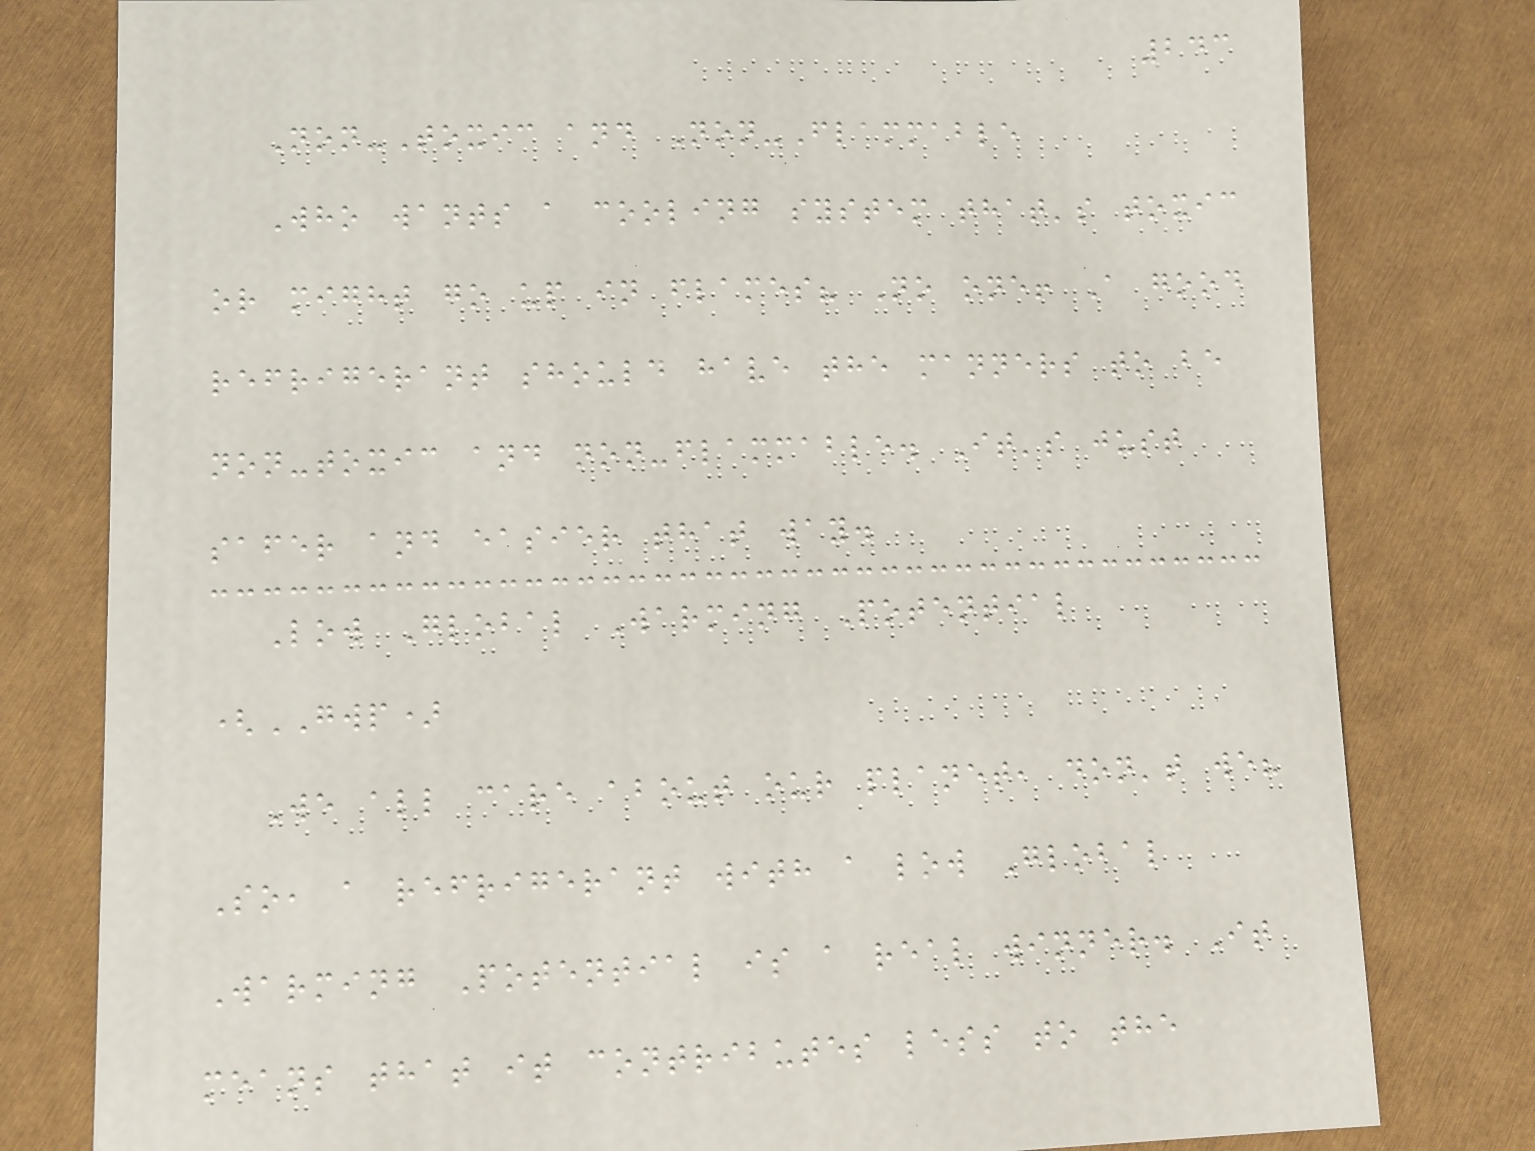243
Non-Toxic and Non-Flammable
Who wants a cooling system that's toxic
or might go up in flames? No one! A good
refrigerant should have the manners to be
non-toxic and non-flammable. It's just
safer and easier that way.
Low Global Warming Potential
(GWP)
We all care about our planet, don't we?
So, a refrigerant with a low Global
Warming Potential is a real winner. It
means that it contributes less to the
